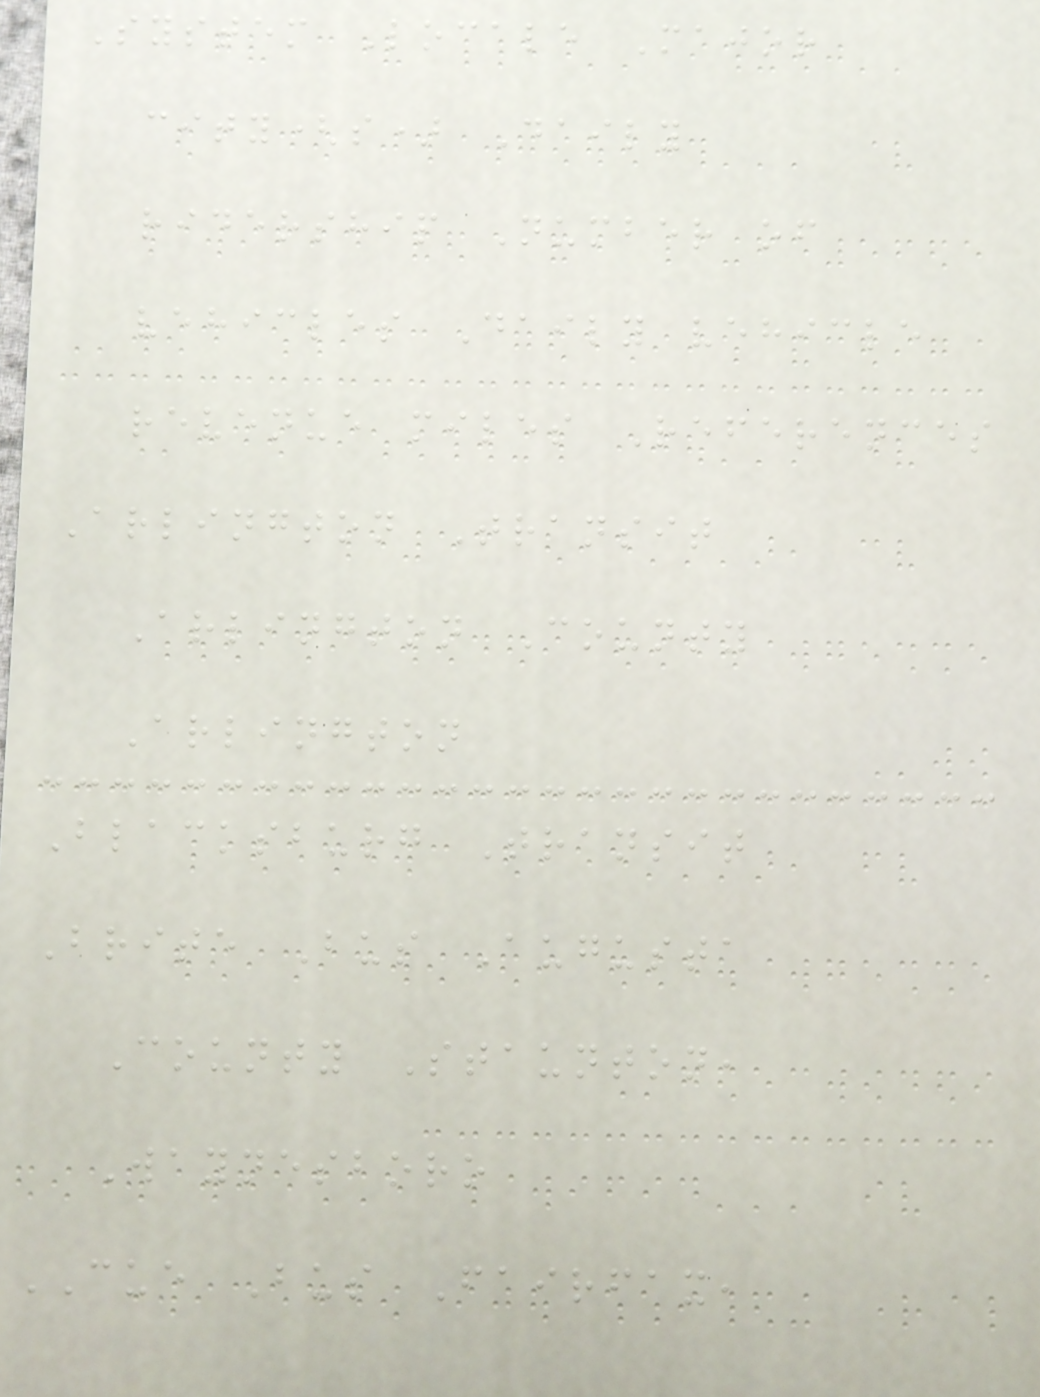System Locale Major
city(s) Daily
ridership Number of
vehicles Daily vehicle
revenue miles References
Arlington Transit
Arlington County
Arlington
Blacksburg Transit
Brite Bus Augusta
County Staunton,
Waynesboro
CUE Bus Fairfax,
